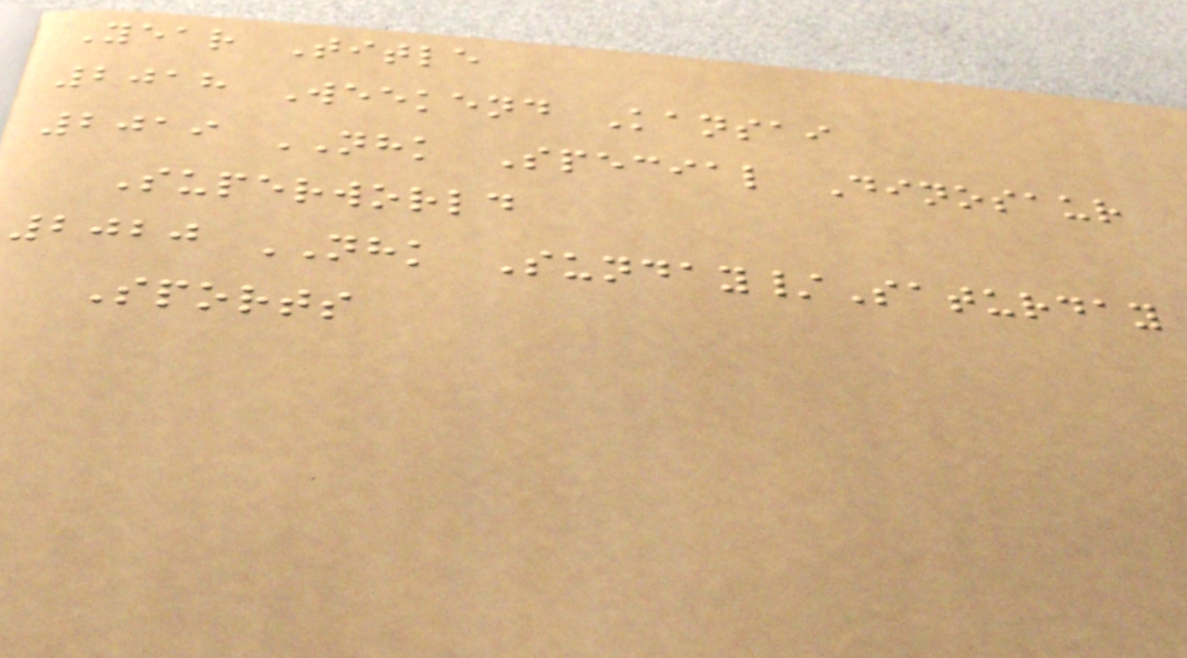Year Title
2018 Weekend Kansai
2019 NHK Special Dinosaur
Superworld
2020 NHK Sunday/Saturday
Sports
